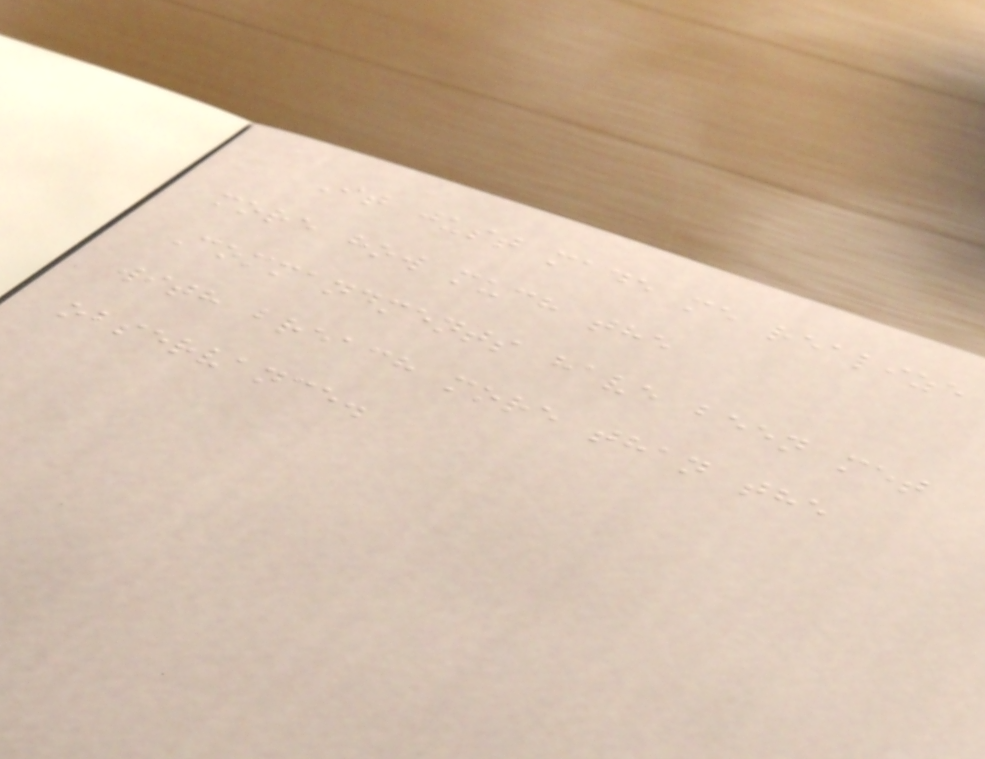It just made me realize
more how much the
Commandments have been met
with breach more than the
observance.
